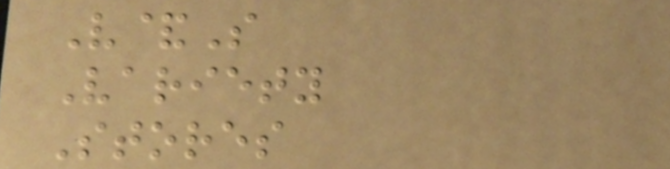V&S
Variety
Stores
